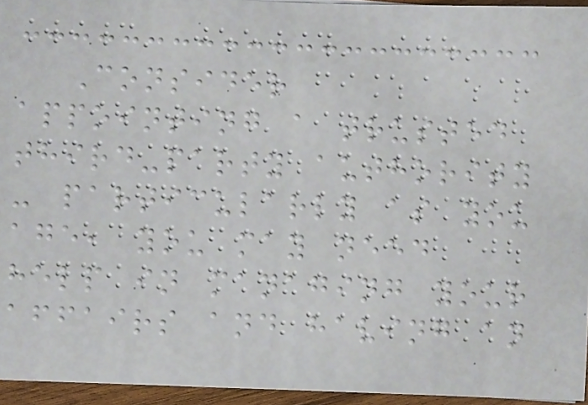Consider
appointing a trusted
third-party authority
- particularly as you
age, you may need
help in managing your
affairs and having an
